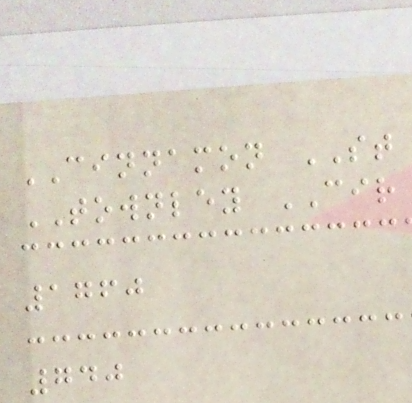CINNAMON ST
TOWNLEY CIR
1760
740
